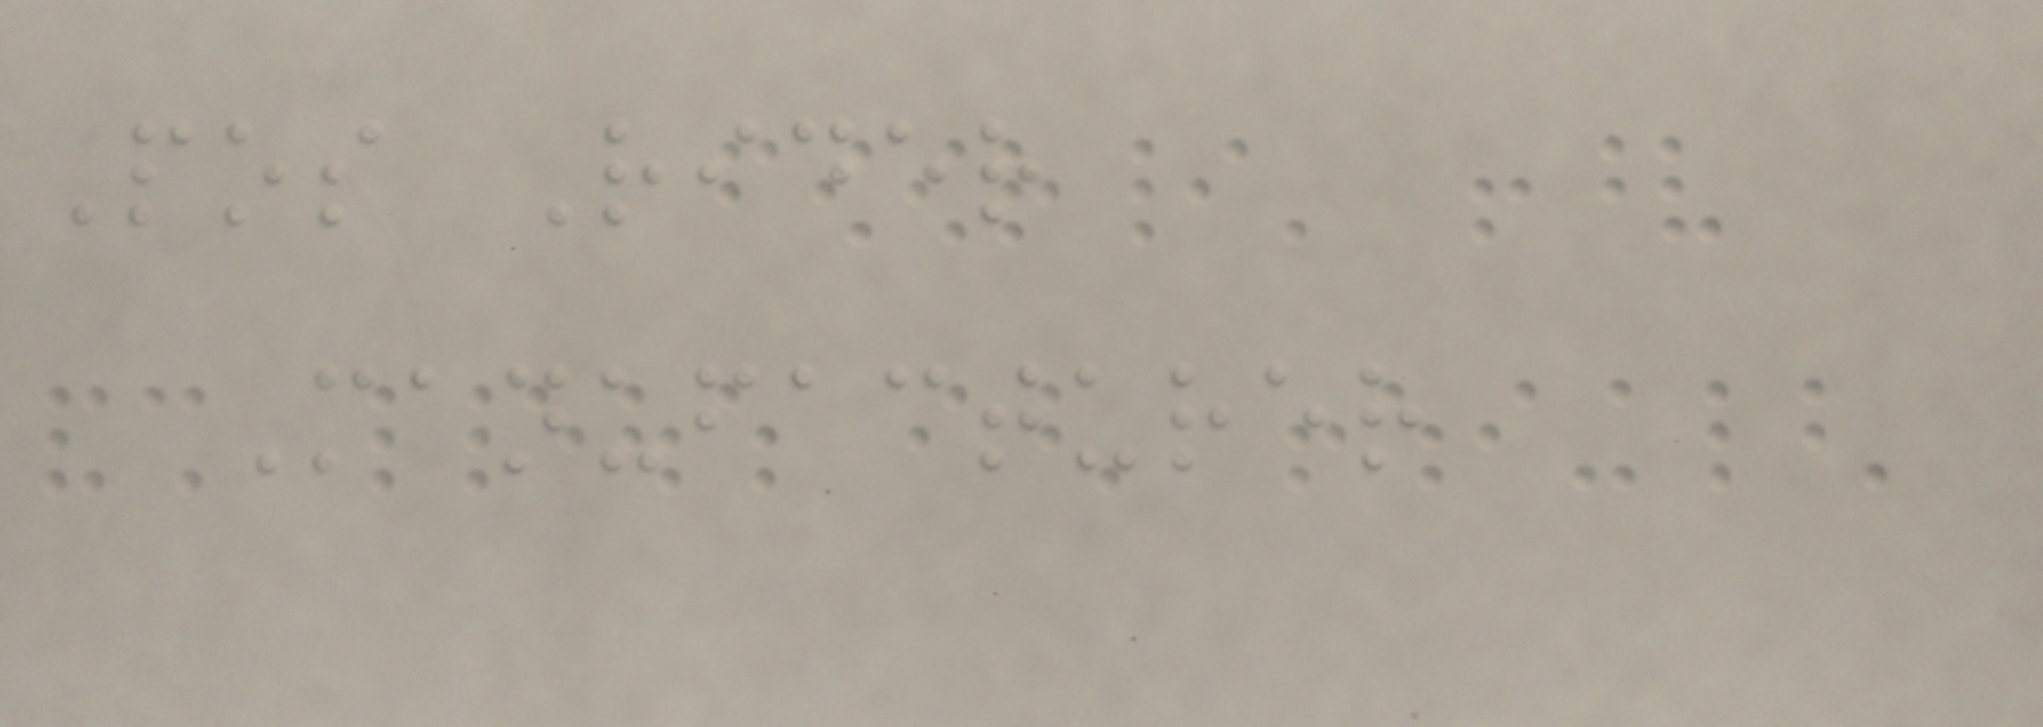Pos Rider
Manufacturer
